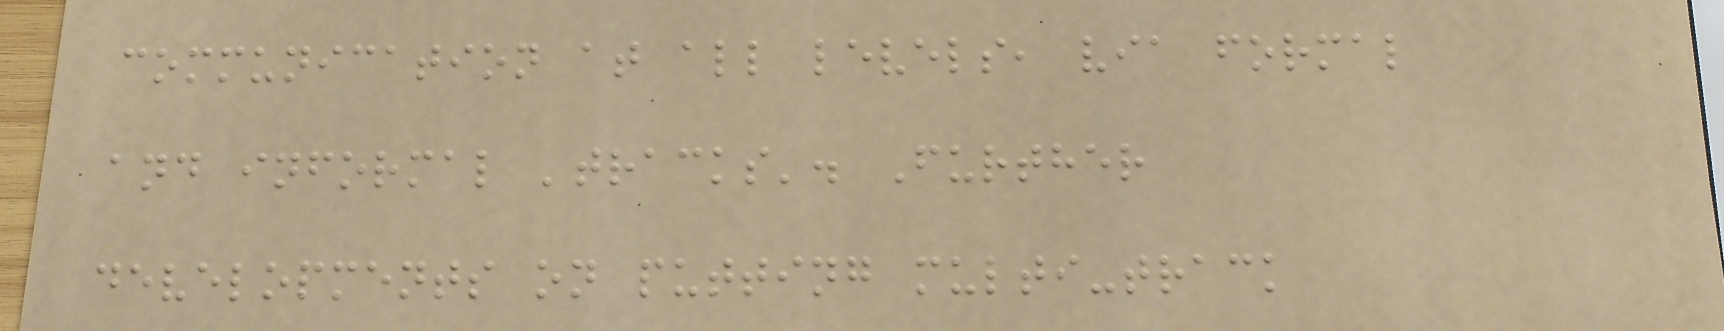communication at all levels, via formal
and informal 'tracks'. Further
developments on putting multi-track
